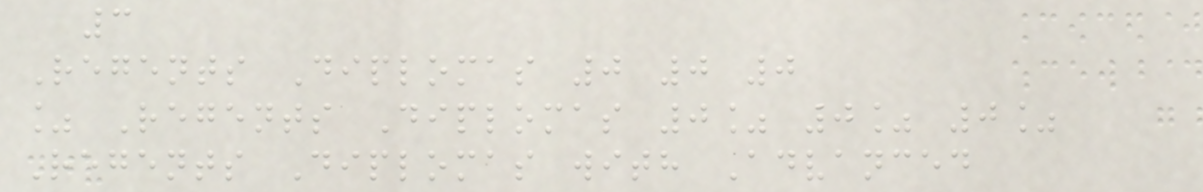3
Regents Diplomas 0 0 0
% Regents Diplomas 0% 0% 0%
Regents Diplomas with Advanced
